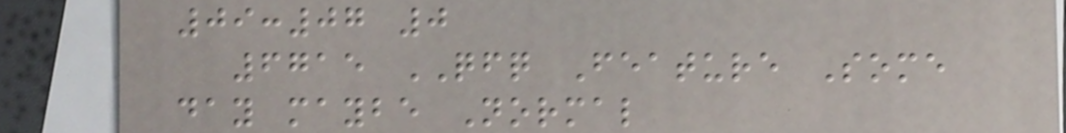09:07 0
6715 QFQ Feature Some
day maybe Normal
